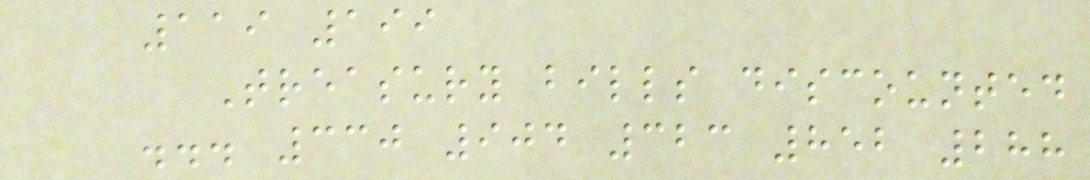119 199
Treasury bills discounted
... 330 904 323 852 288
